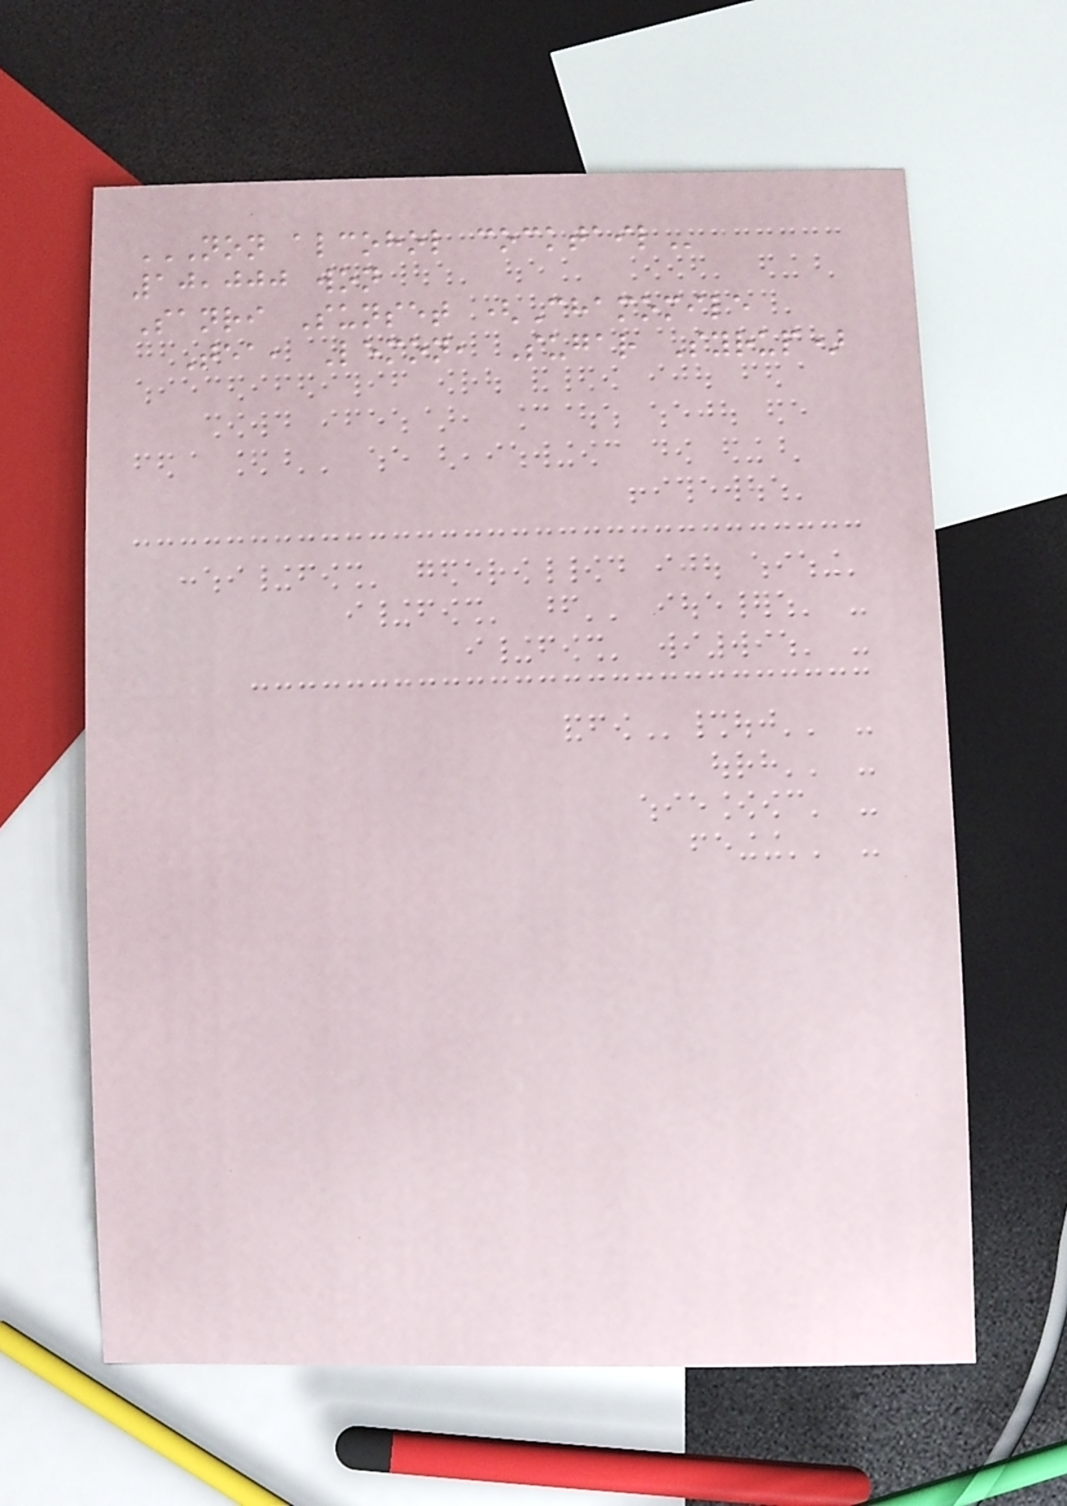NON ALCOHOL COCKTAIL
10,000 won
Sanri Sunset (Chamomile
Tea, Lemon, Sugar Syrup)
